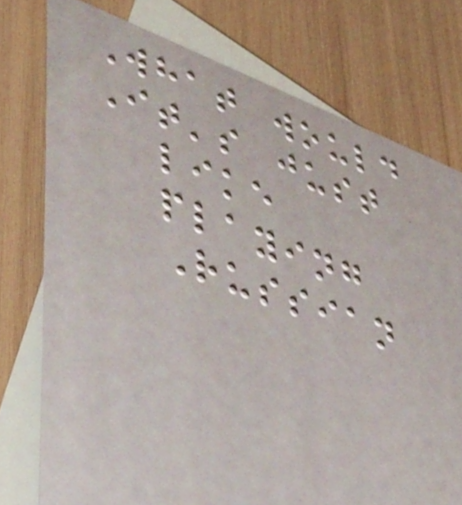What would
It's just
like
playing
Russian
